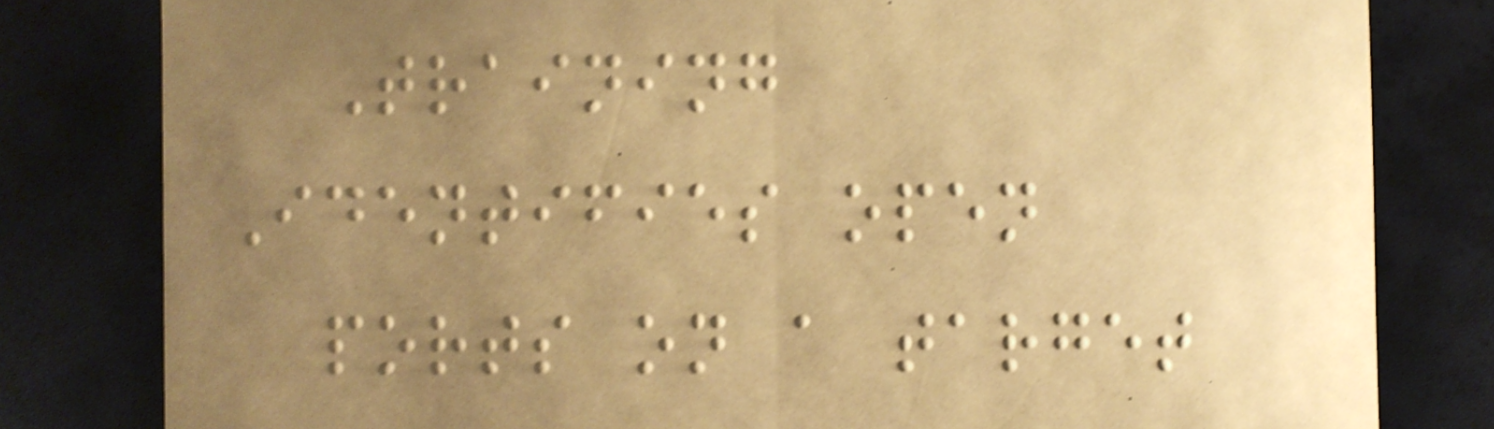Training
Identifies open
ports on a target
